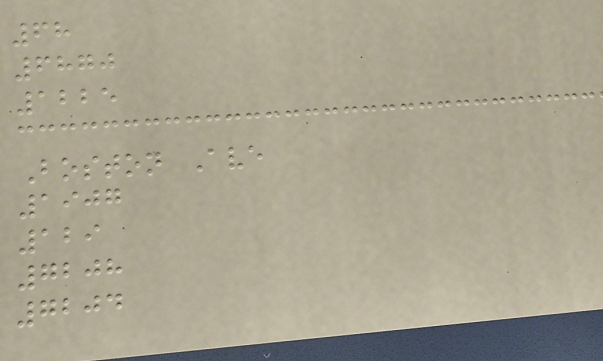68
6870
1225
Boston Ave
1907
129
7208
7204
